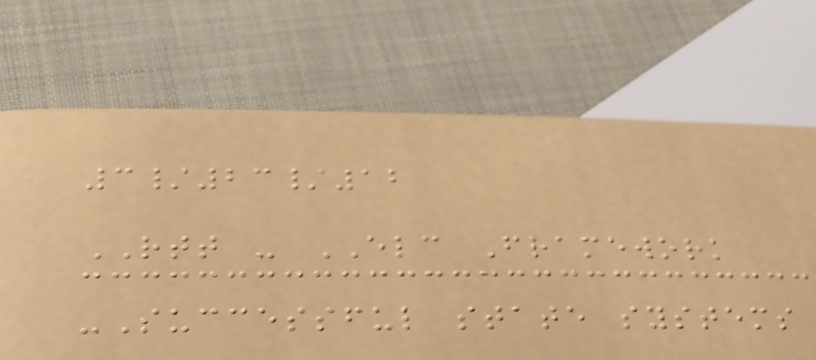3/23/12
RTT - ELC Framework
-Successful state systems
